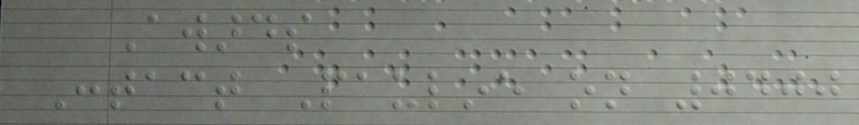Awards
Contact Pauline on 0400
